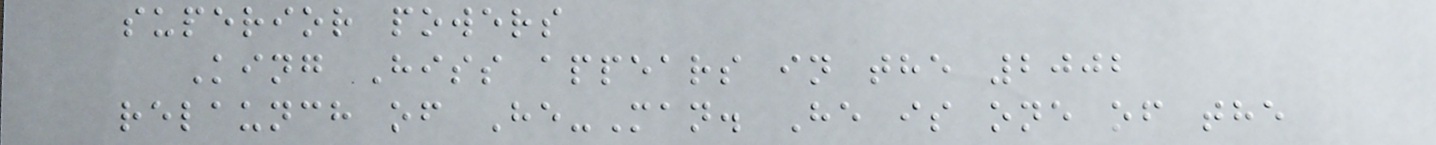superior powers
King Hiss appears in the 2002
relaunch of He-Man. He is one of the
